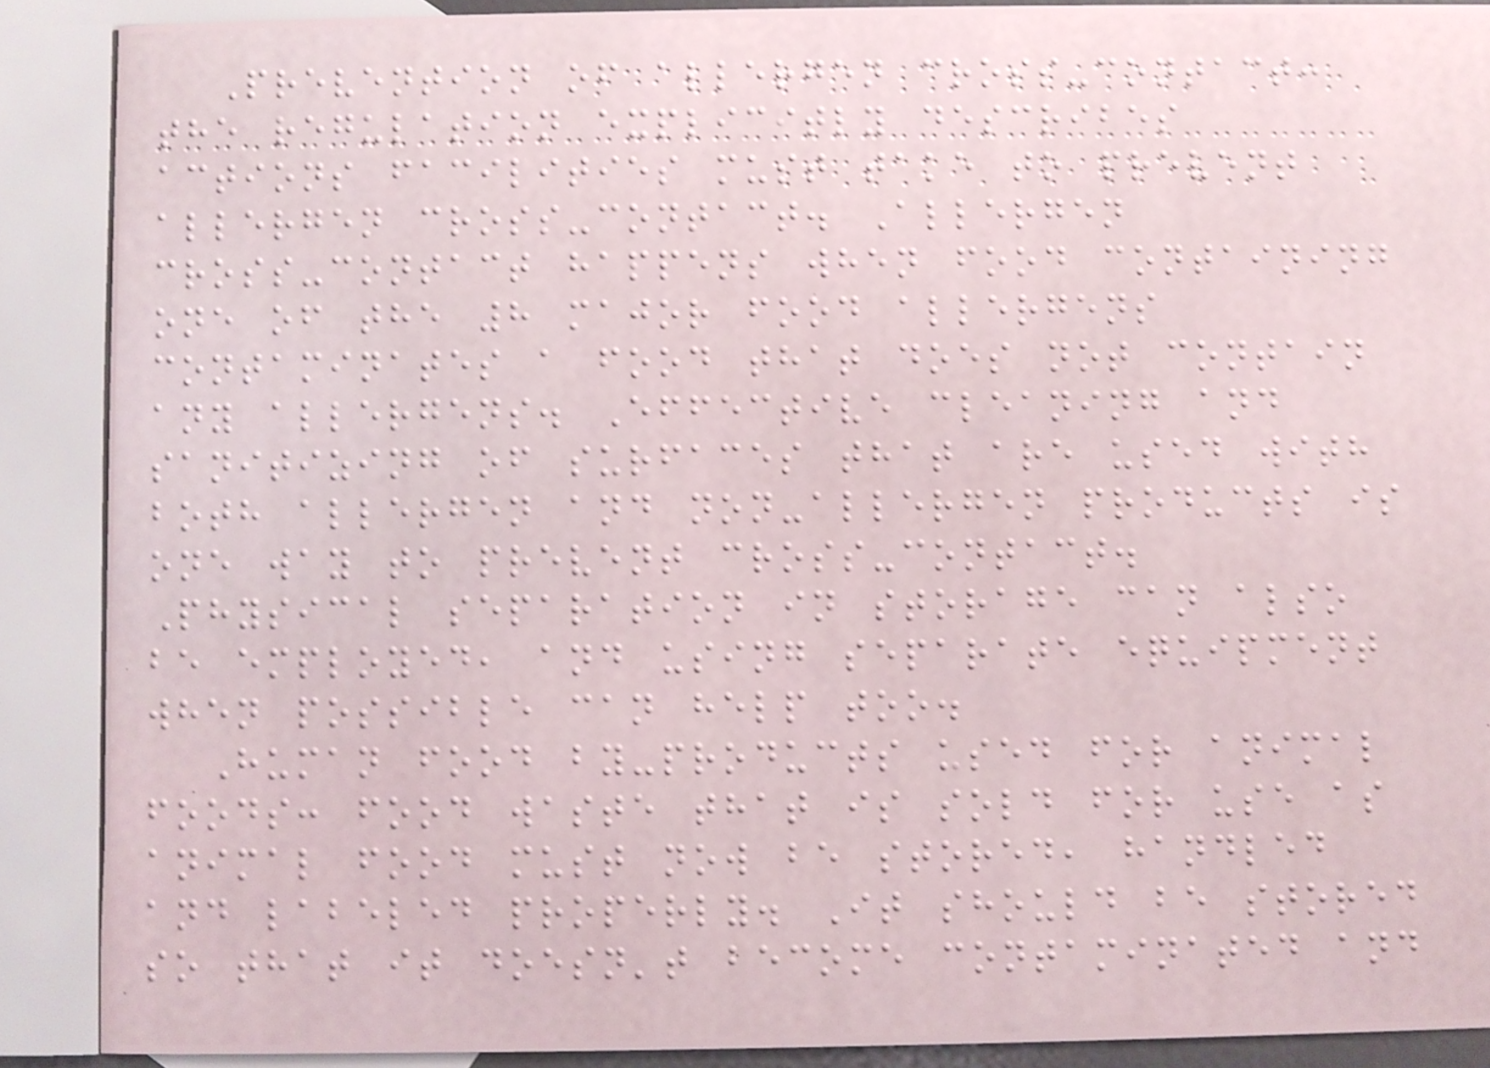Prevention of allergen cross-contact:
the regulation explicitly describes
actions facilities must take to prevent
allergen cross-contact. Allergen
cross-contact happens when food containing
one of the 8 major food allergens
contaminates a food that does not contain
any allergens. Effective cleaning and
sanitizing of surfaces that are used with
both allergen and non-allergen products is
one way to prevent cross-contact.
Physical separation in storage can also
be employed, and using separate equipment
when possible can help too.
Human food by-products used for animal
foods: food waste that is sold for use as
animal food must now be stored, handled
and labeled properly. It should be stored
so that it doesn't become contaminated and
